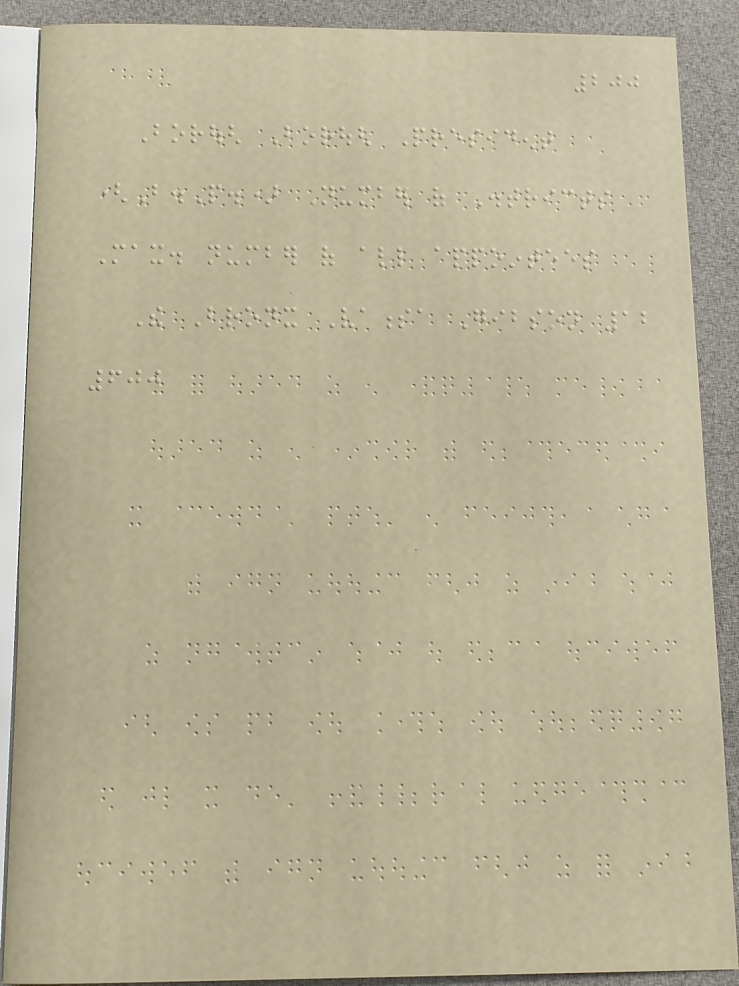200
Borough Borough President
(B.P.) Number of Districts
Max. number of all appointees
The Bronx Vanessa Gibson 12
600
